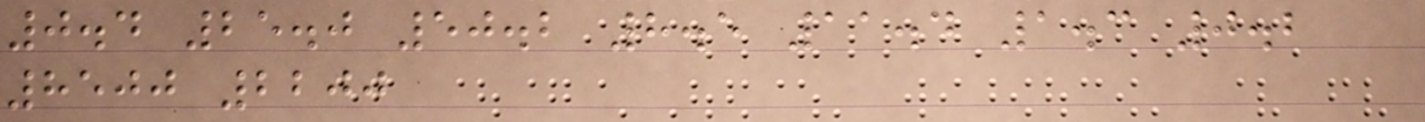0.4 25.0 50.2 8.5 11.4 1.3 0.2
8500 2200
